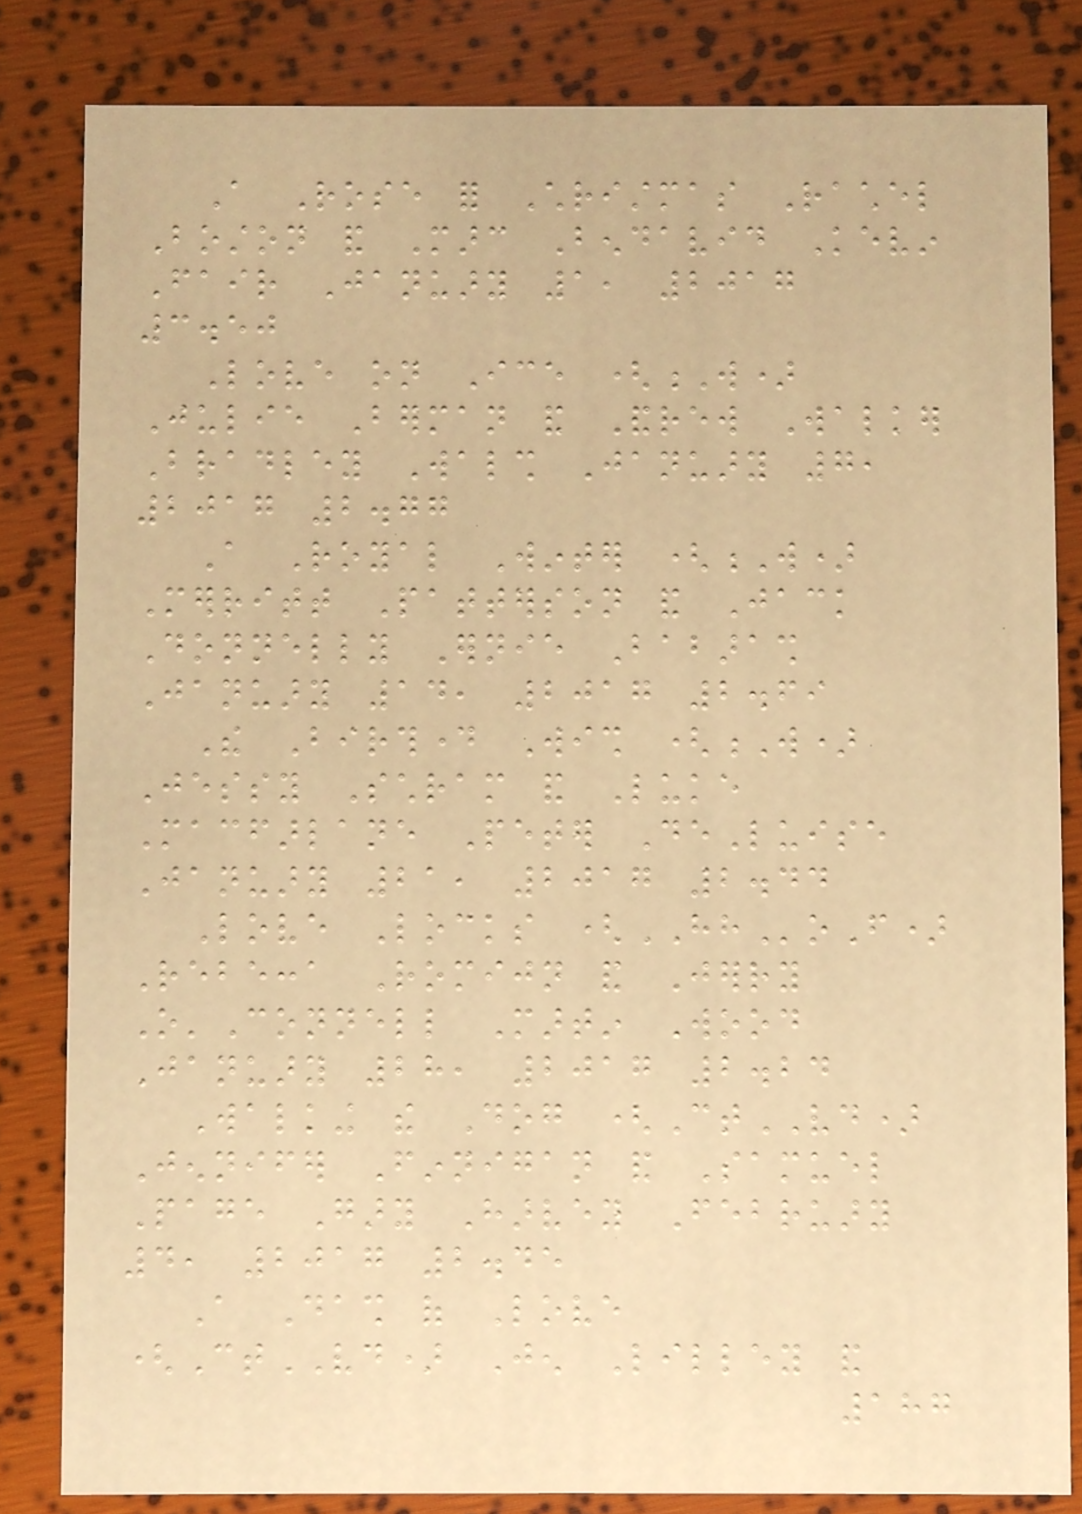A Rose for Christmas Rachel
Boston and Marc Bendavid Kevin
Fair January 1, 2017
3.50
Love on Ice (W)
Julie Berman and Andrew Walker
Bradley Walsh January 7,
2017 2.77
A Royal Winter (W)
Merritt Patterson and Jack
Donnelly Ernie Babarash
January 14, 2017 2.69
The Birthday Wish (W)
Jessy Schram and Luke
Macfarlane Peter DeLuise
January 21, 2017 2.44
Love Locks (HHoF)
Rebecca Romijn and Jerry
O'Connell Martin Wood
January 28, 2017 2.24
Walking the Dog (CtVD)
Jennifer Finnigan and Samuel
Page Gary Harvey February
4, 2017 2.45
A Dash of Love
(CtVD) Jen Lilley and
187
